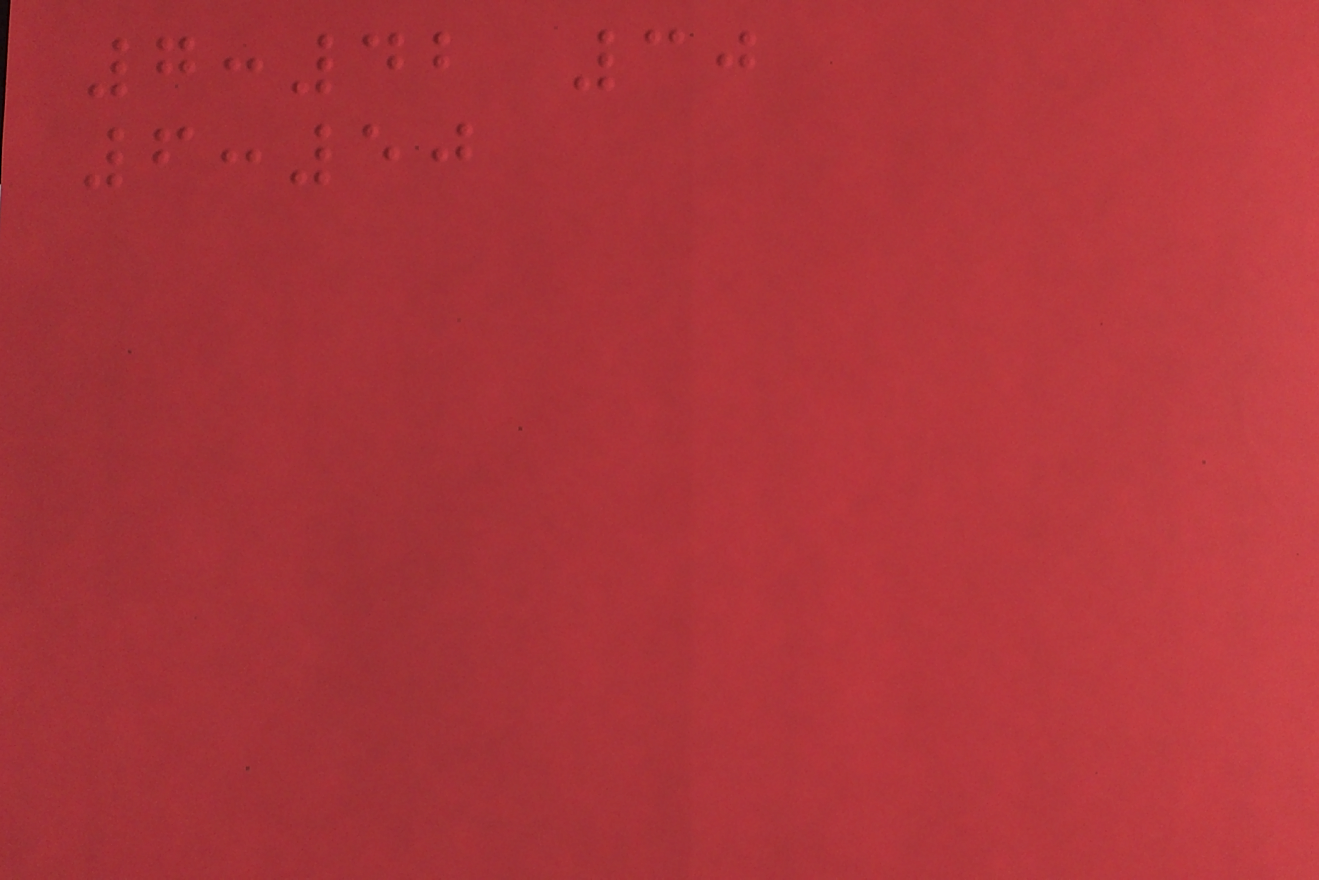7:42 30
6:50
